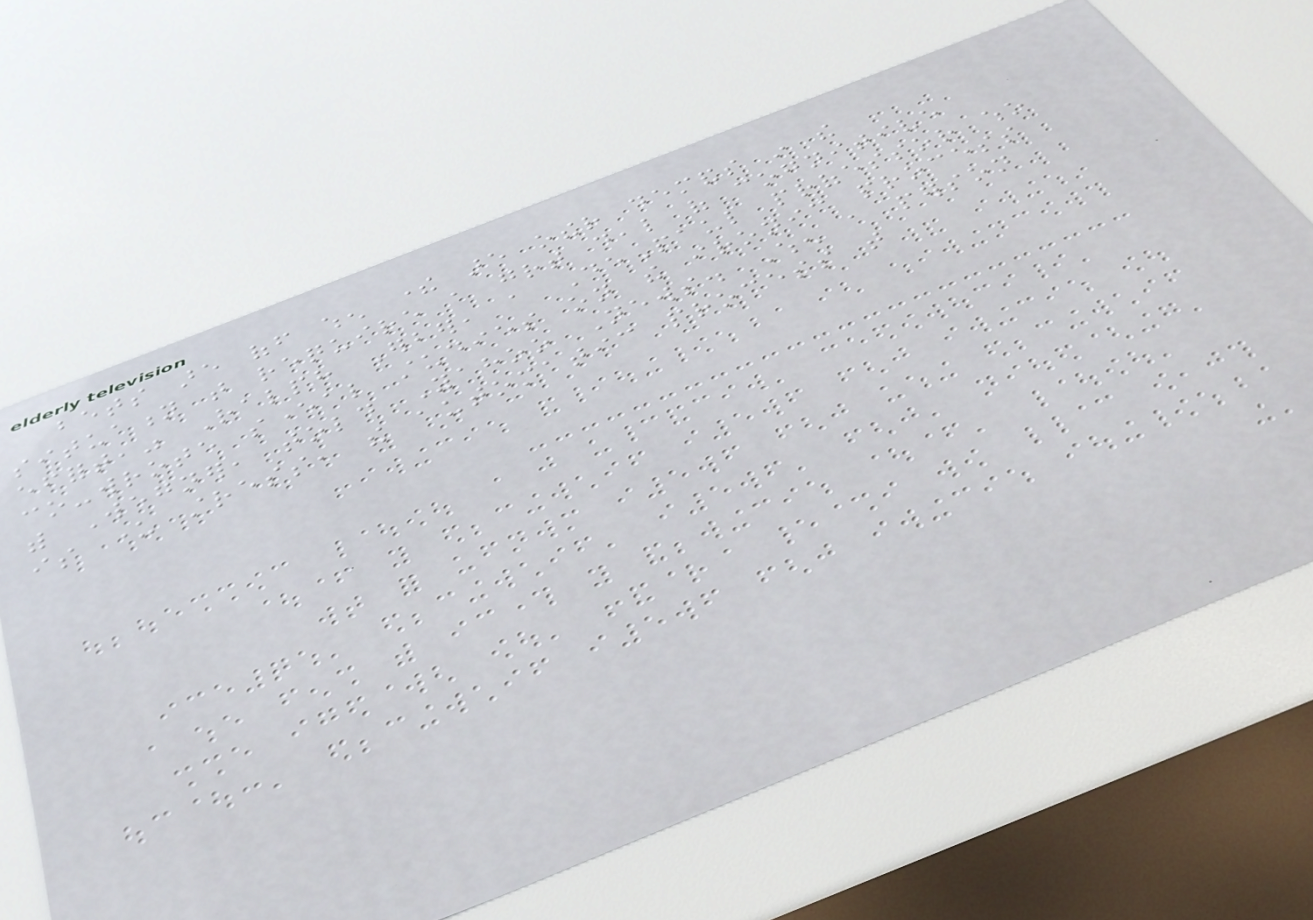bets are off when there are other demands in the
situation that require a great deal of cognitive
effort," Ralph Erber, a DePaul professor who
co-wrote several studies on the ironic process
with Wegner, told Yahoo News. When a person
is under stress, the automatic process that
